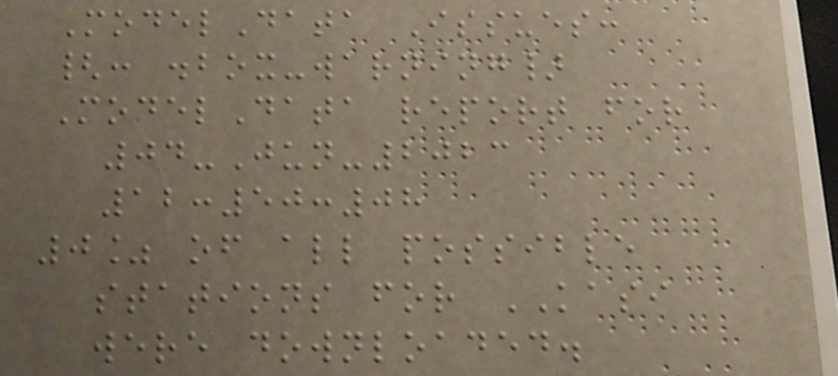ModelData Issues:
{: .box-warning}
ModelData report for
04-Jun-2023
12:50:08
0% of all possible
stations for KASI
were downloaded.
